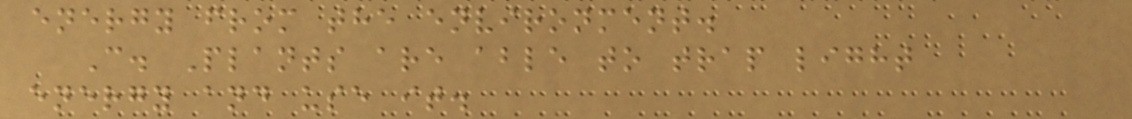energy from the environment.
C. Plants are able to trap light
energy and use it.
